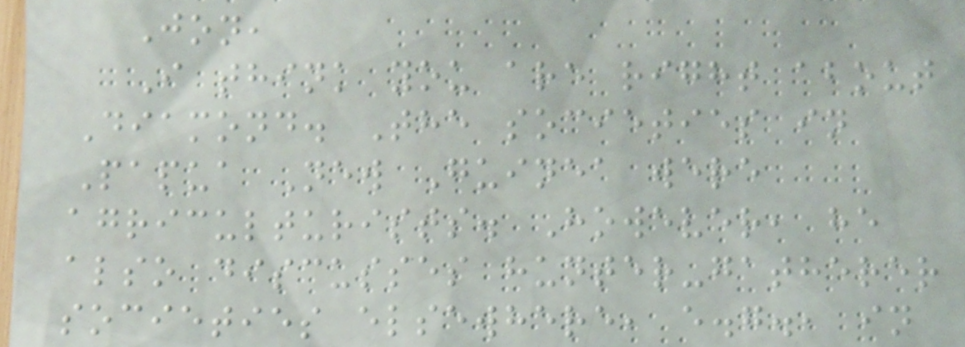Jon,
I think you are right about
Diamond. The societies in
Papua New Guinea were
agriculturists. However, he
also discusses hunter-gatherer
societies elsewhere, e.g., in
